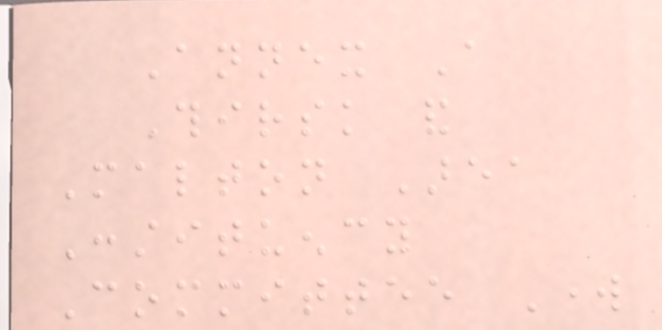Annex A
Thirsk and
Malton Area
Constituency
Committee Work
